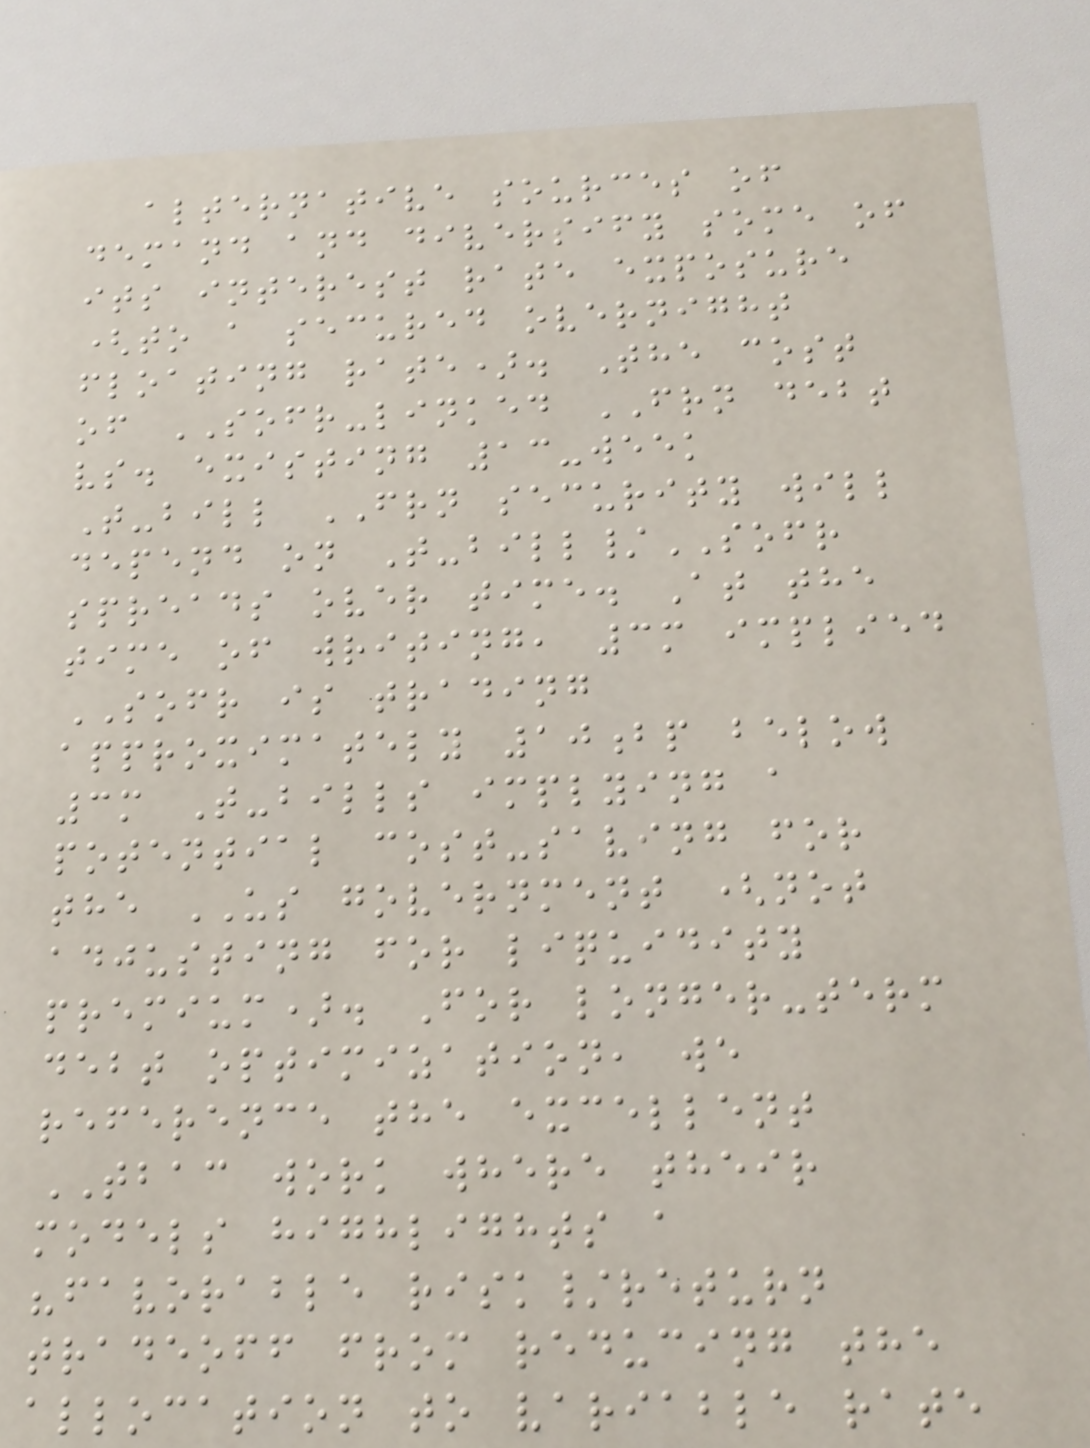alternative sources of
demand and diversify some of
its interest rate exposure
(to a secured overnight
floating rate). The cost
of SOFR-linked FRN debt
vs. existing 13-week
T-bill FRN security will
depend on T-bill/SOFR
spreads over time. At the
time of writing, 3m implied
SOFR is trading
approximately 10bp below
3m T-bills implying a
potential cost-saving for
the US government (not
adjusting for liquidity
premium). For longer-term
debt optimization, we
reference the excellent
TBAC work where their
models highlights a
"favorable risk/return
tradeoff from reducing the
allocation to variable rate
